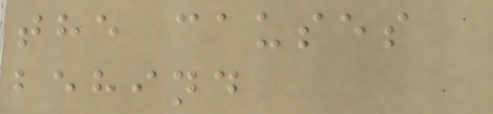the causes
behind
